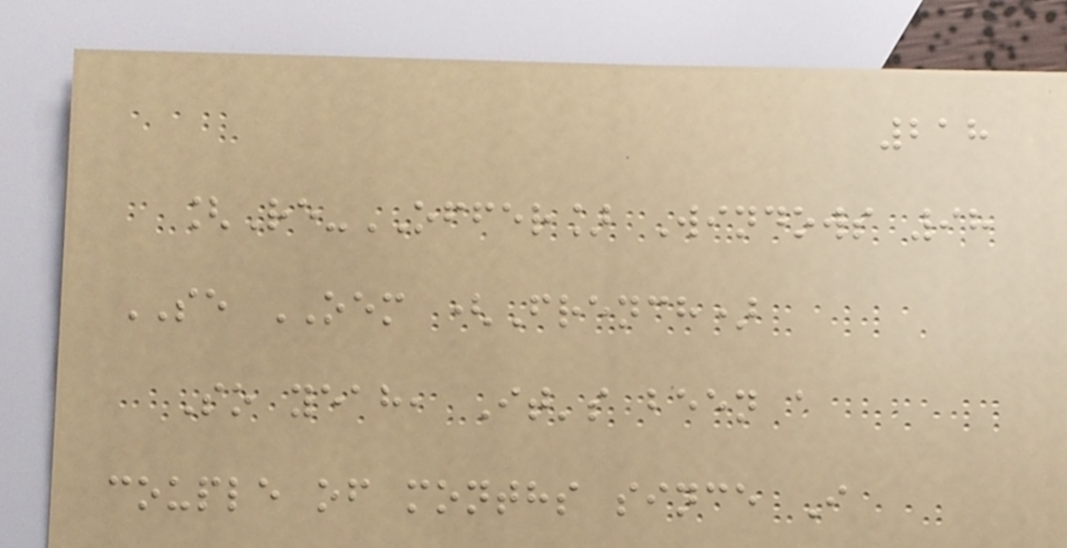218
[Re-OFFER] Windows 98
SE OEM (French)
So yeah, It's been a
couple of months since I
